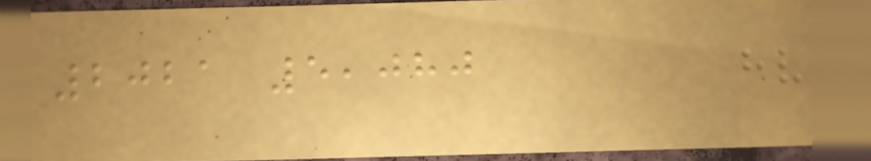2021 5,080
